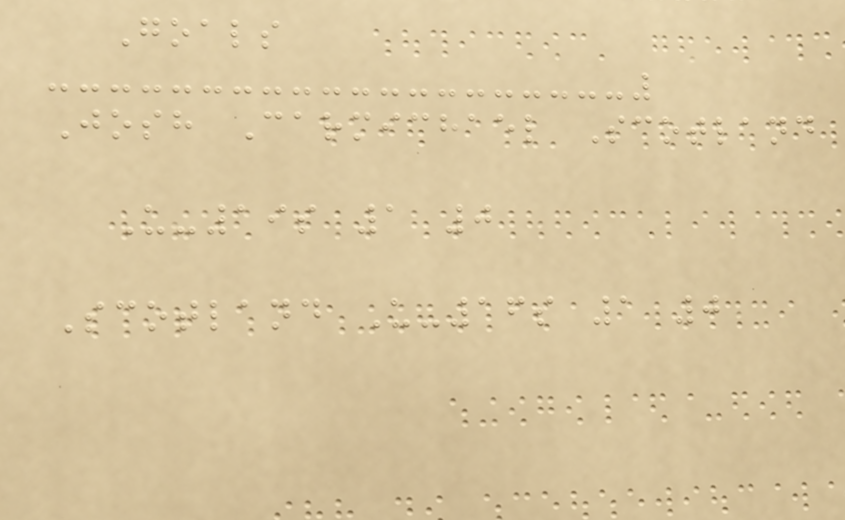Goals
Josh Carmichael Scotland
U-19s 1 0
Scotland U-16s 1 0
